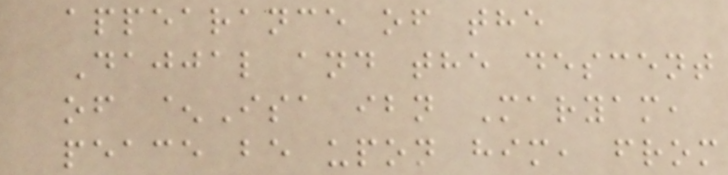appearance of the
Dajjal and the descent
of ^Isa ibn Maryam,
peace be upon him, from
